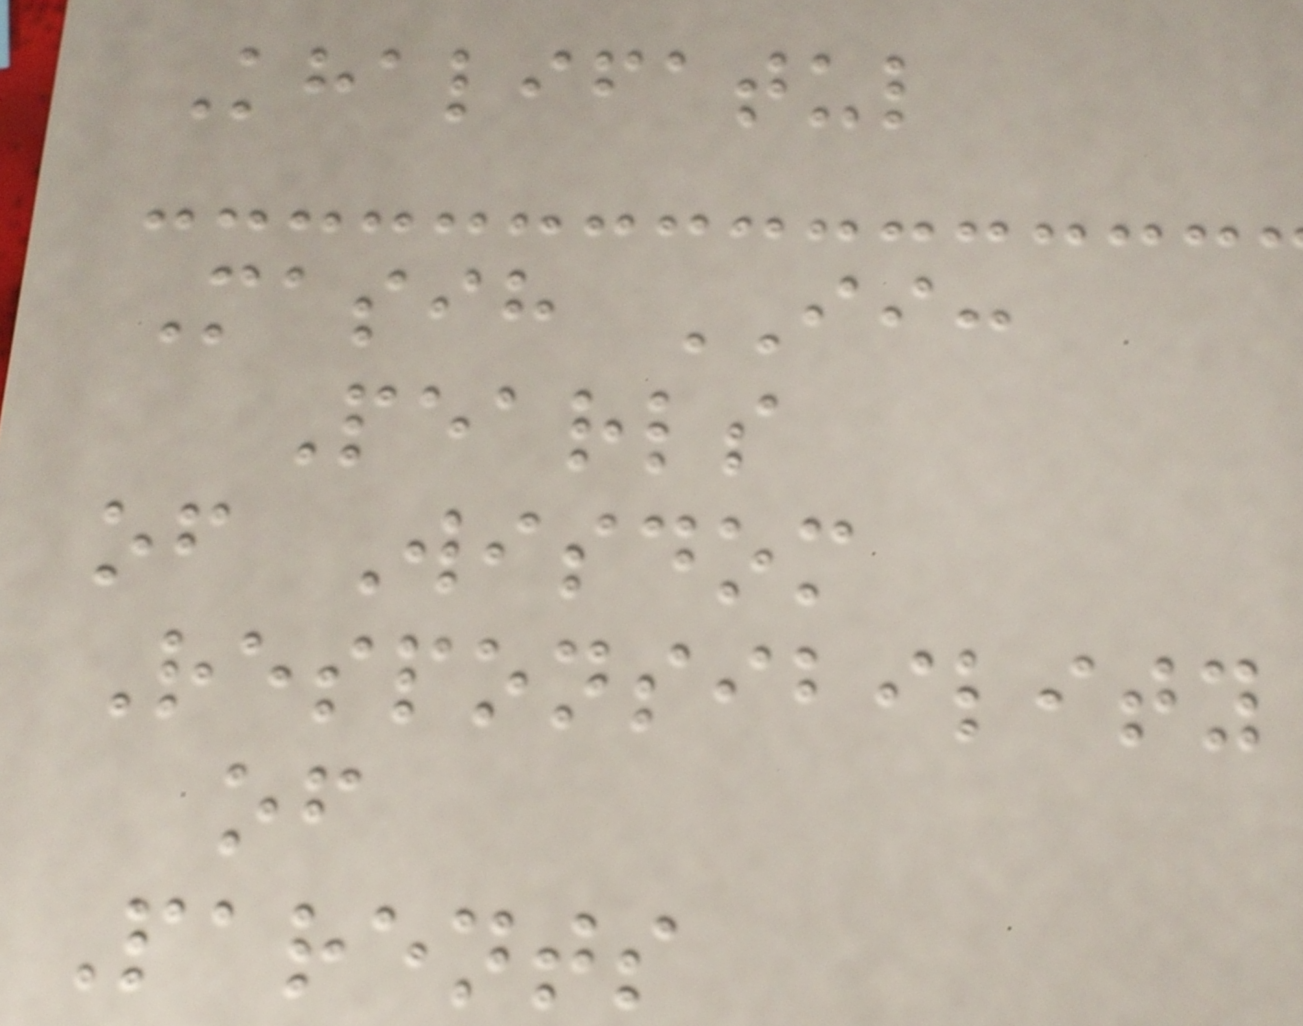Khalifatul
Masih II:
Pearls
of Wisdom
Responsibility
of
Parents
